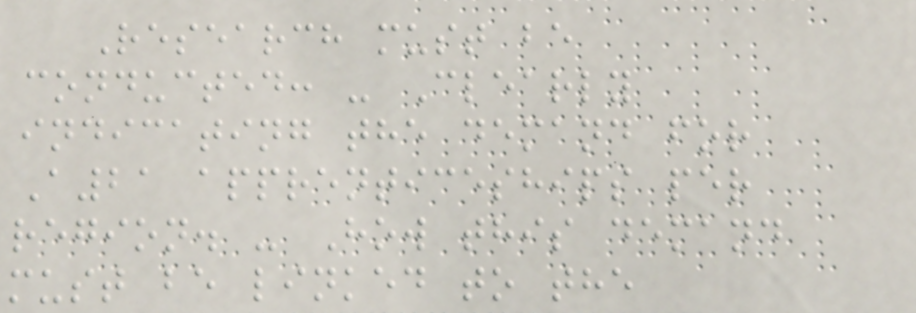Research must be
conducted: - Clearly
indicating the demand for
A21 apprenticeships per
region. - How this demand
must be linked to the
